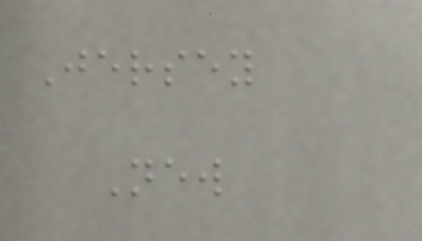Jersey
New
